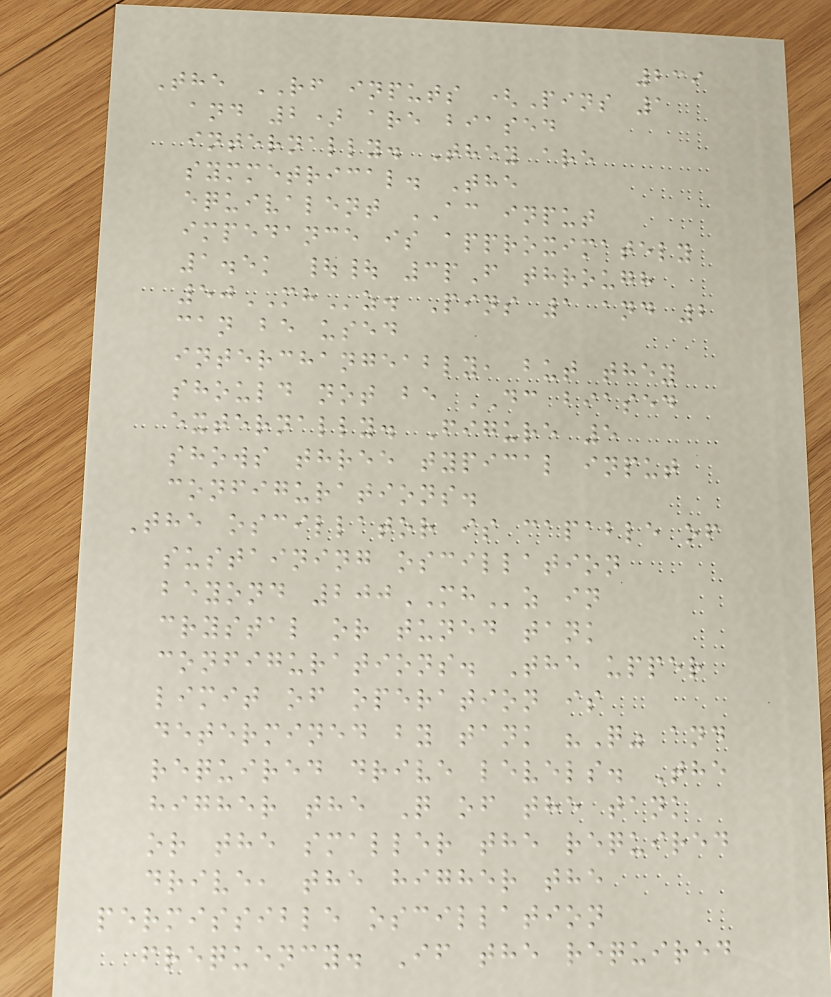239
The RF inputs (Pins 1
and 2) are biased
internally. They are
symmetrical. The
equivalent AC input
impedance is approximately
1.5k || 3pF through
50MHz. Pins 1 and 2
can be used
interchangeably, but they
should not be DC biased
externally. Figure 5
shows three typical input
configurations.
The oscillator is capable of
sustaining oscillation
beyond 200MHz in
crystal or tuned tank
configurations. The upper
limit of operation is
determined by tank "Q" and
required drive levels. The
higher the Q of the tank
or the smaller the required
drive, the higher the
permissible oscillation
frequency. If the required
